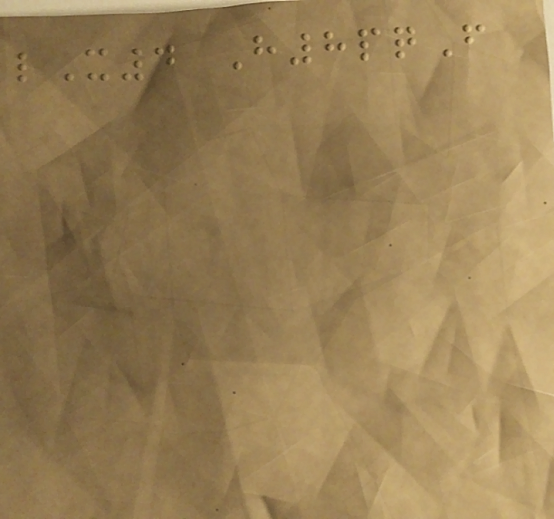lX4 H8pqF
